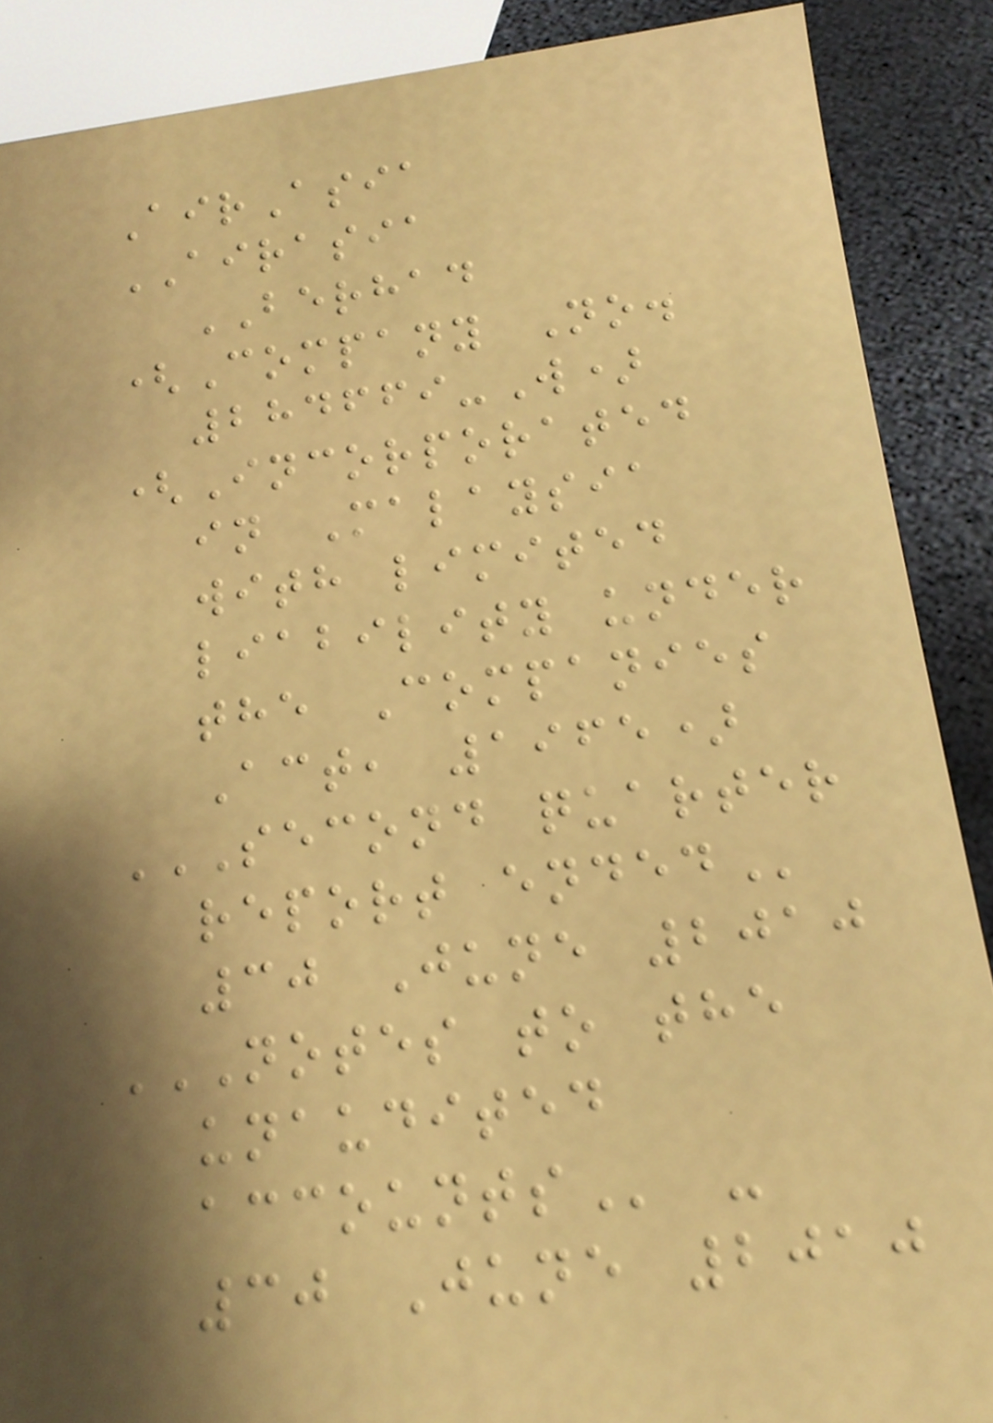AirAsia
AIRASIA
BERHAD
(Company No.
284669-W)
(Incorporated
in Malaysia
with limited
liability under
the Companies
Act, 1965)
SECOND QUARTER
REPORT ENDED
30 June 2010
NOTES TO THE
UNAUDITED
ACCOUNTS -
30 June 2010
